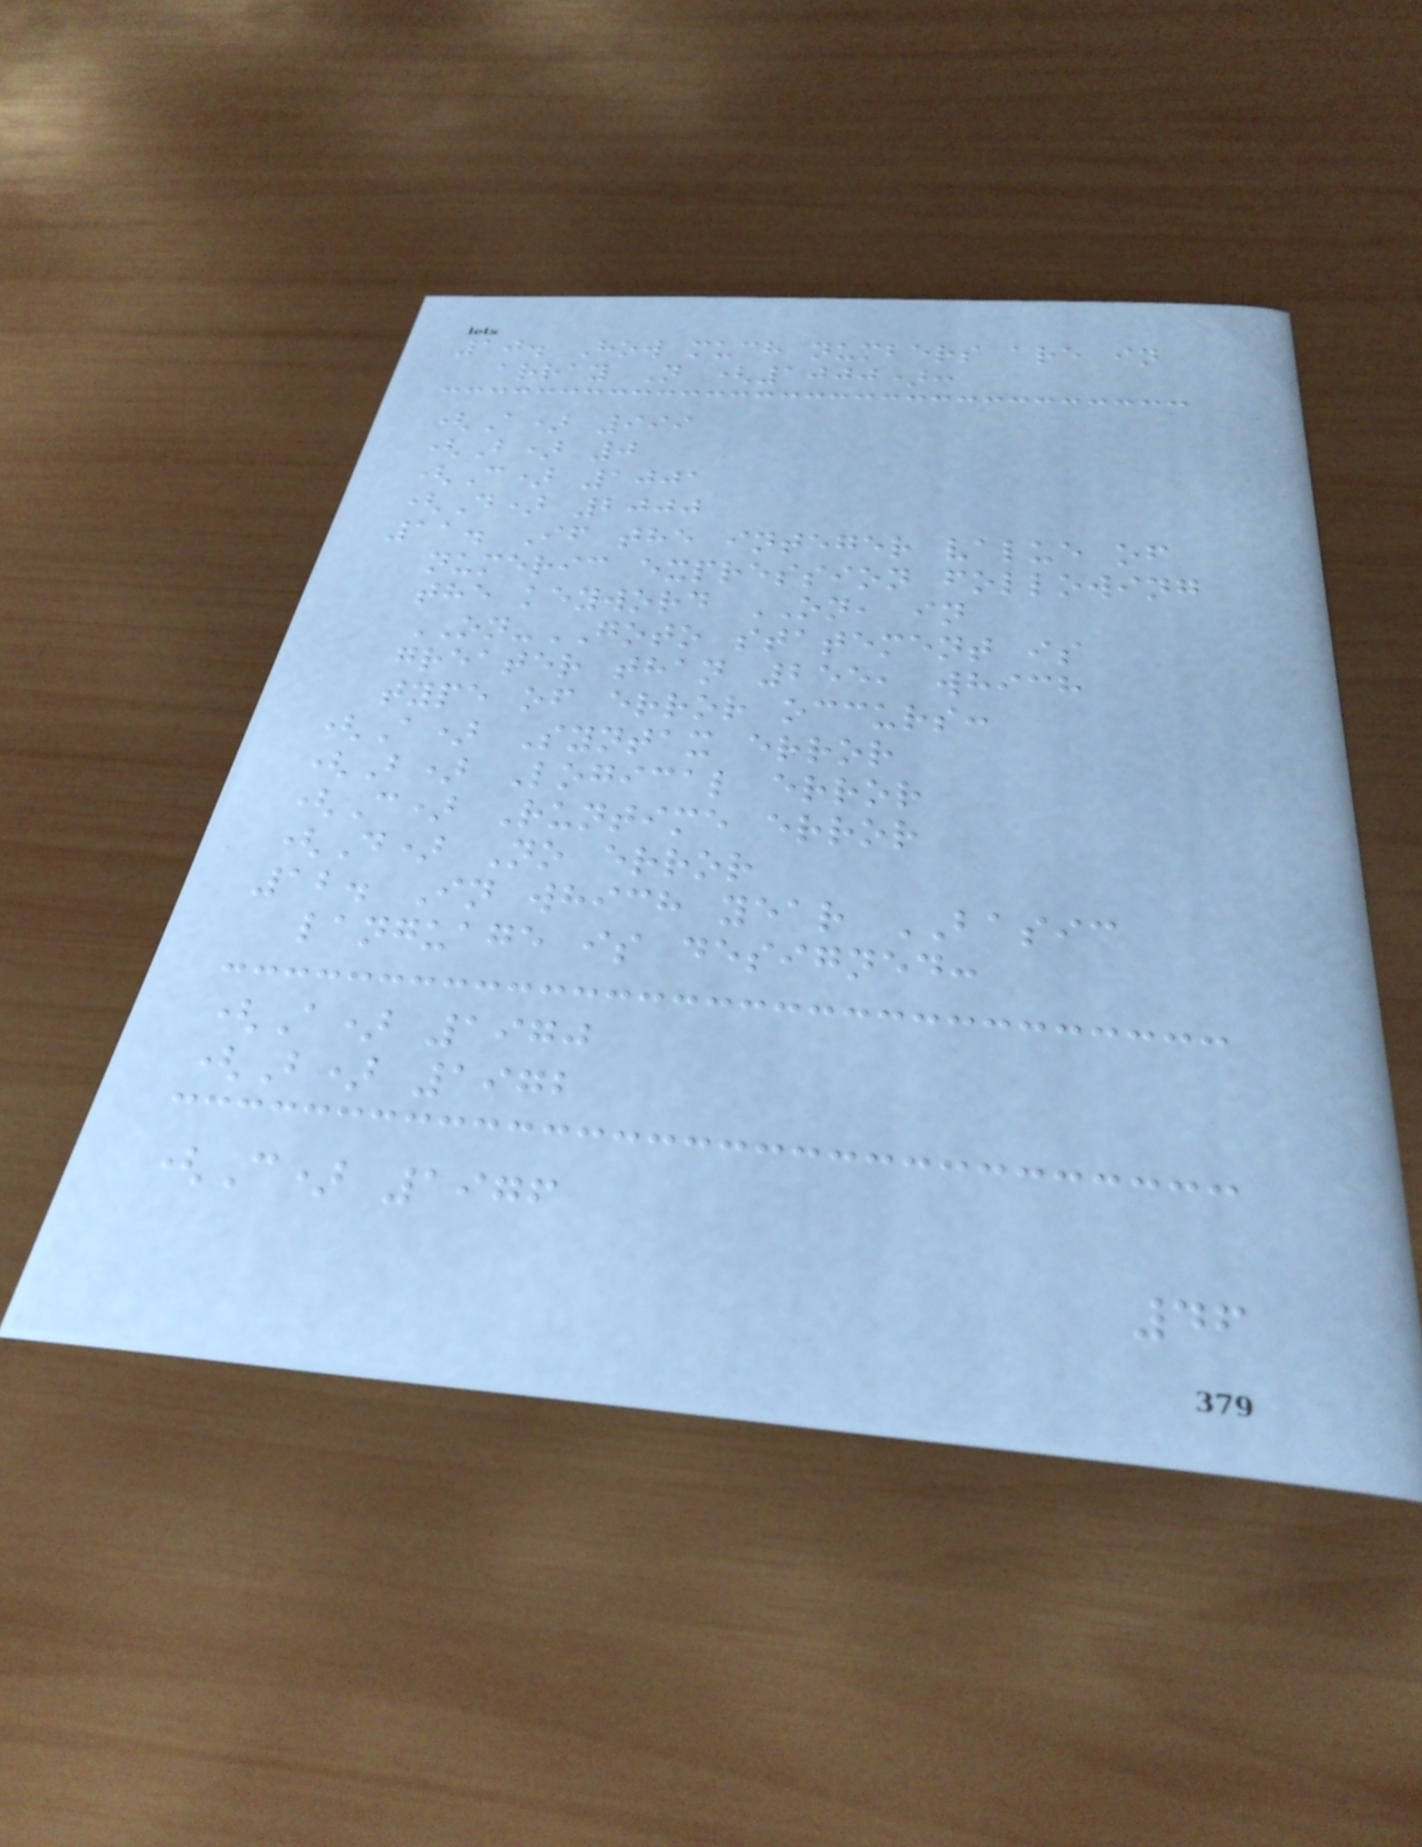10. How much numbers are in
array N (1000):
(A) 999
(B) 0
(C) 1001
(D) 2000
11. If the integer value of
numeric expression following
the keyword ON, in
ON-GOTO statement is
greater than 255, which
type of error occurs:
(A) Syntax error
(B) Logical error
(C) Runtime error
(D) No error
12. In which year BASIC
language is designed:
(A) 1970
(B) 1972
(C) 1976
46
